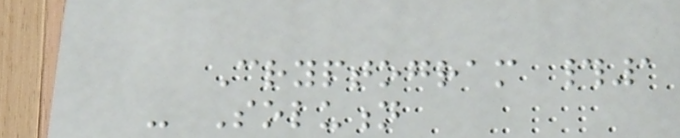Cryptogram #1
- Solution
